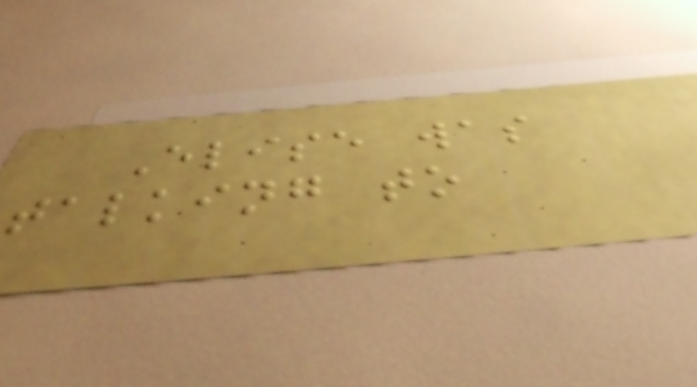Elise was
talking to
